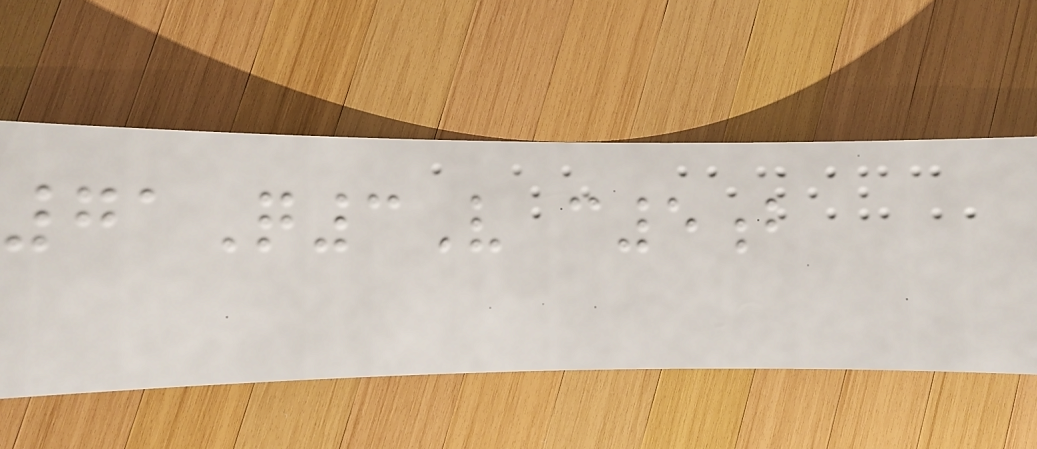71Q3V c5b
